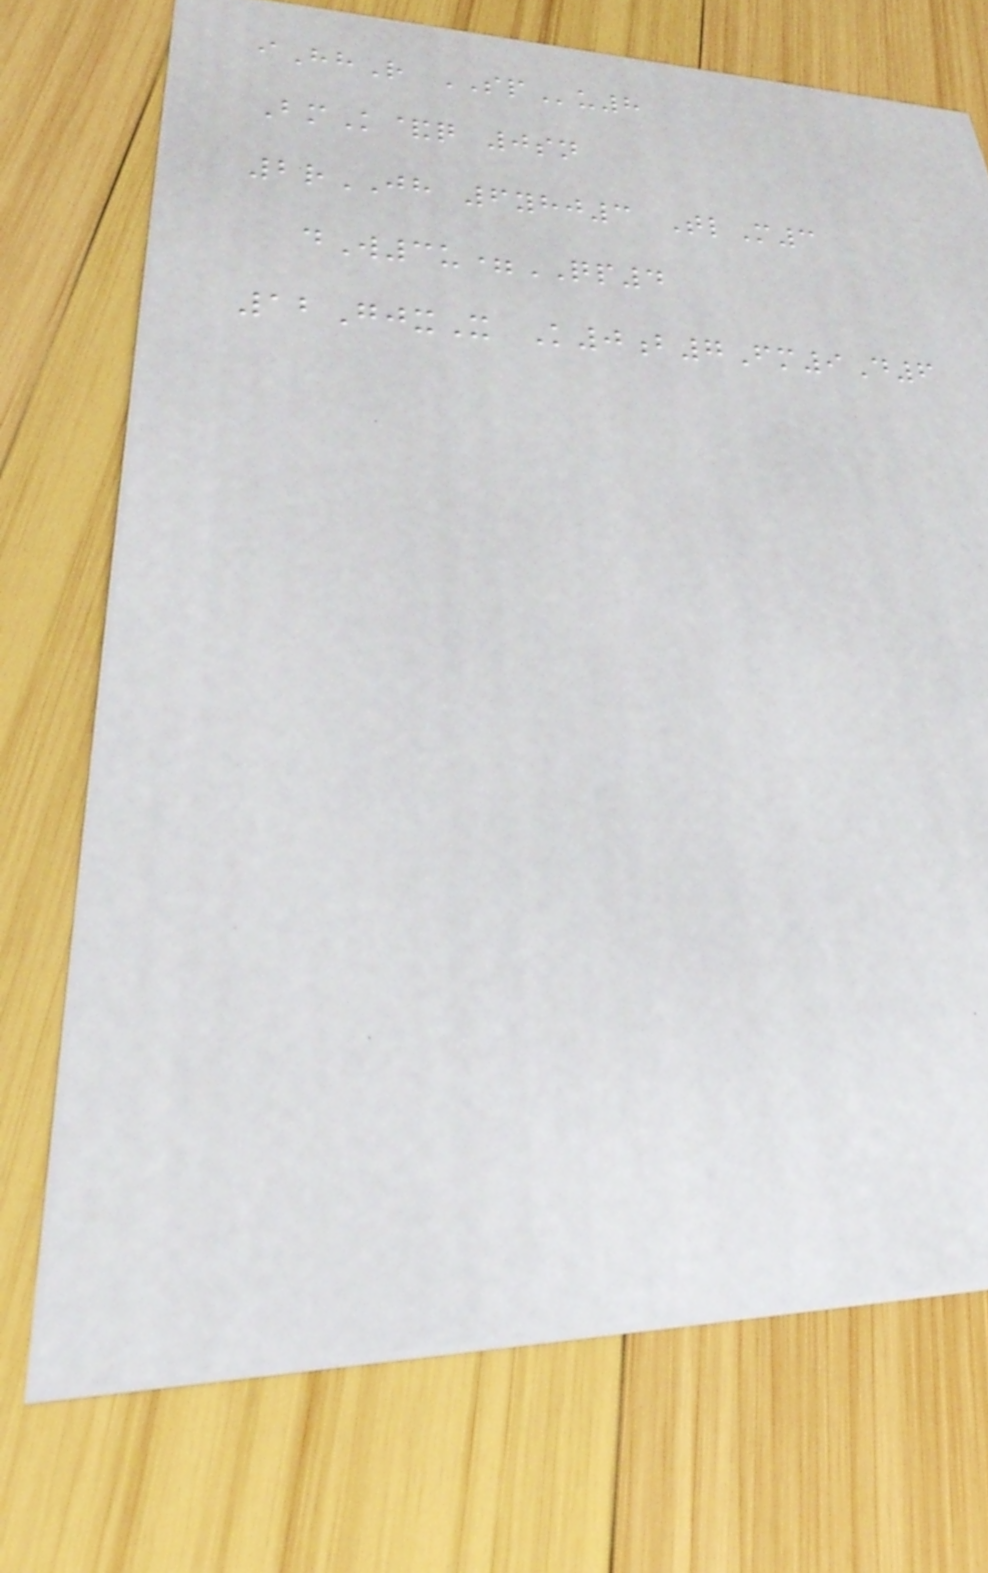iHhR SPu8
BmK&q 0sn
2rJH 6yhj3 TlM3
dW3u=QP4
12GjxX K0b7Fm9D6
